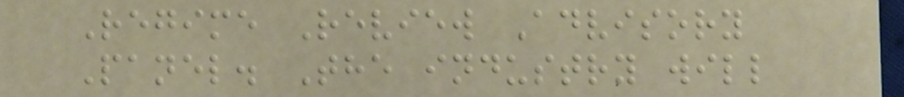Regime Review Advisory
Panel. The industry will
